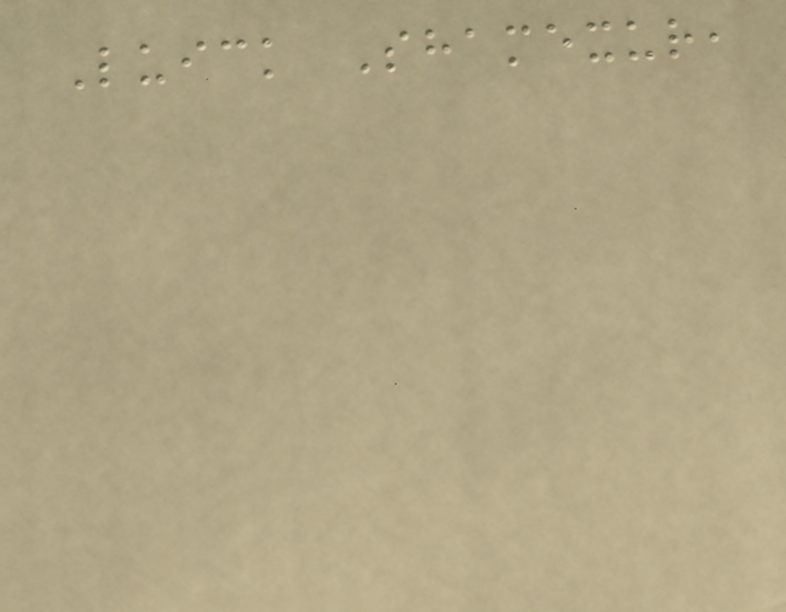Luick Shamexur,
